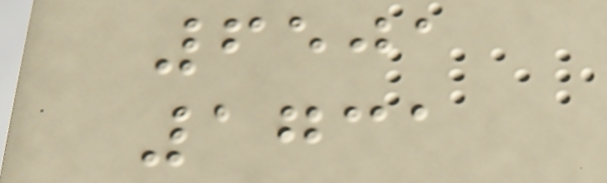6501
1731
